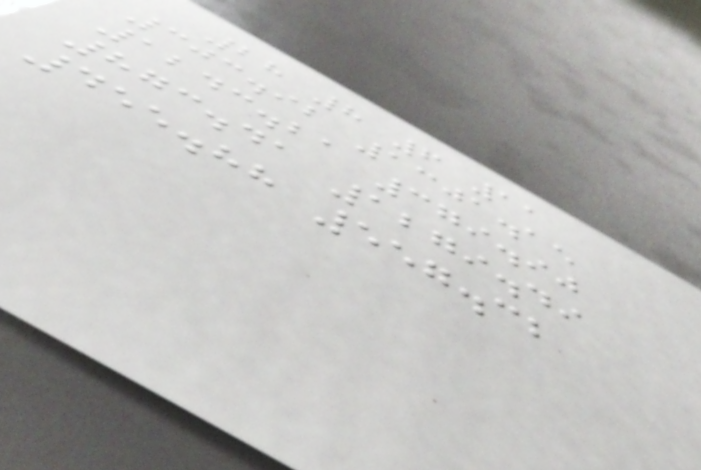28 8 6 11
303.92 1301.15
1243.21 379.90
873.41 1279.49
455.88 557.32
